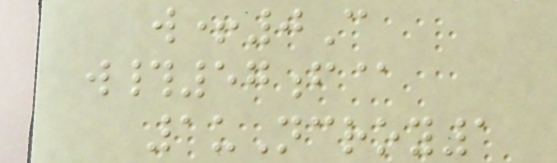w+0C
w#57f@
1uNcroy1
